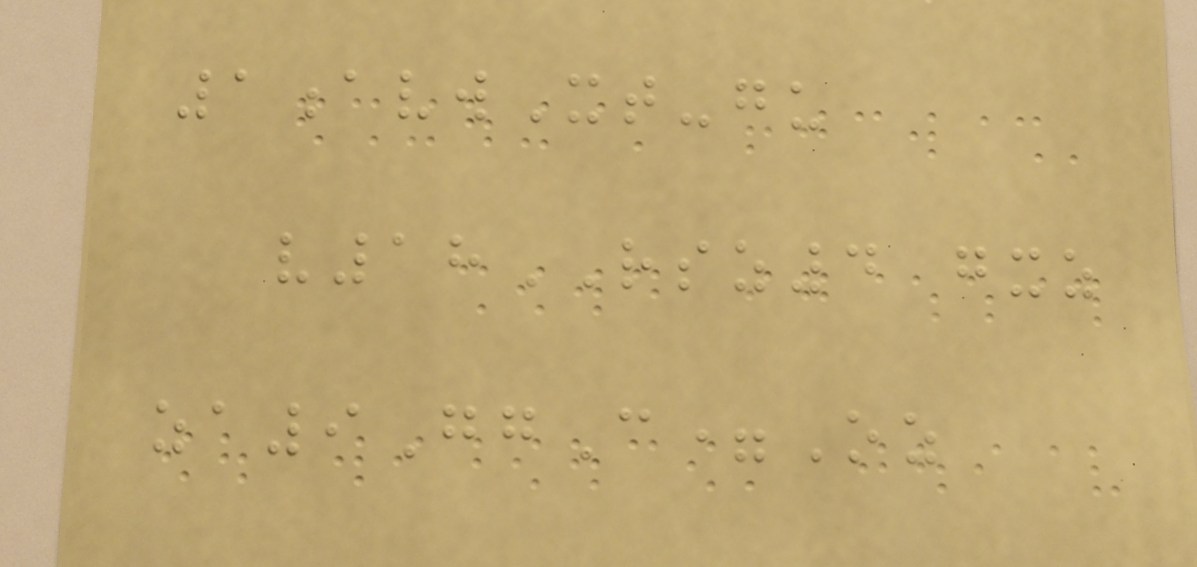1avwXt-gu
v18RSZ4 gxz
za9GgC=Oz
